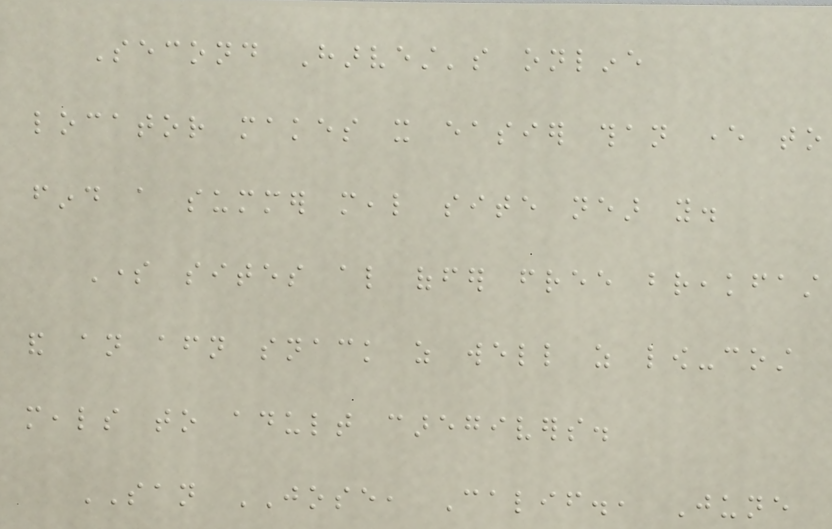Second Harvest's online
locator makes it easier than ever to
find a summer meal site near you.
Some sites also offer free breakfast
and an afternoon snack as well as low-cost
meals to adult caregivers.
SAN JOSE, Calif., June
